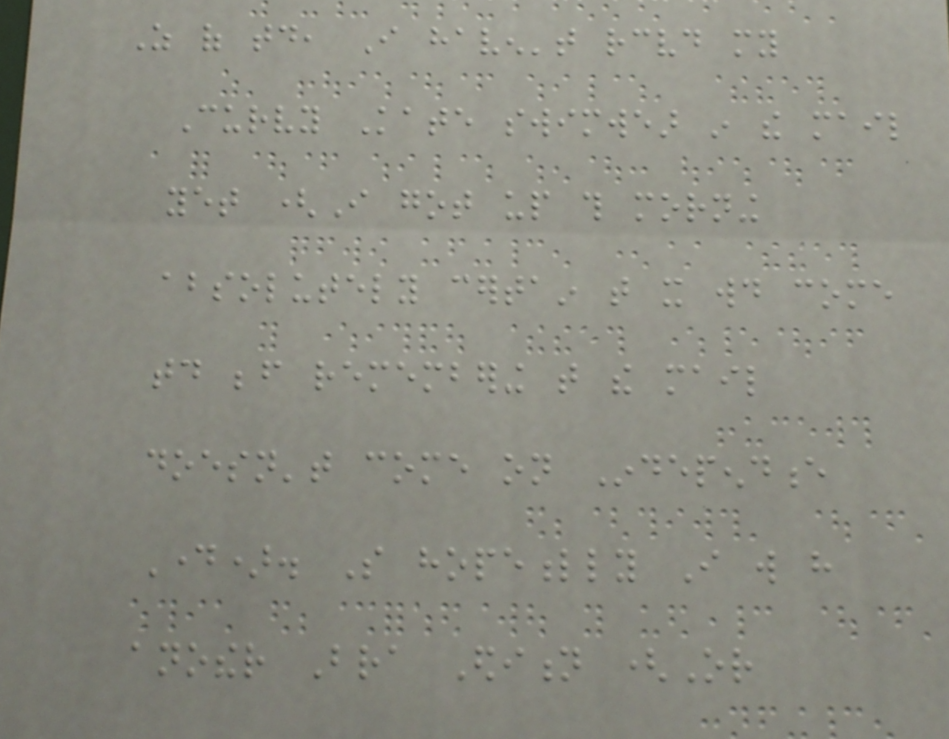As of today, I haven't received my
Curvy Kate swimwear in the mail
yet (I got up this morning
absolutely certain that it would come
today before remembering that the mail
doesn't come on Independence
Day). So hopefully I will have
another Bra Edition (Or
